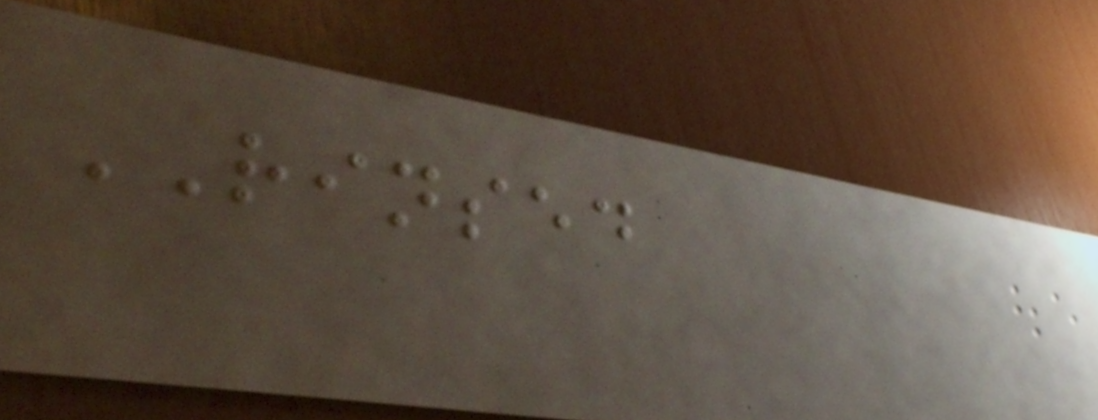RINSED
